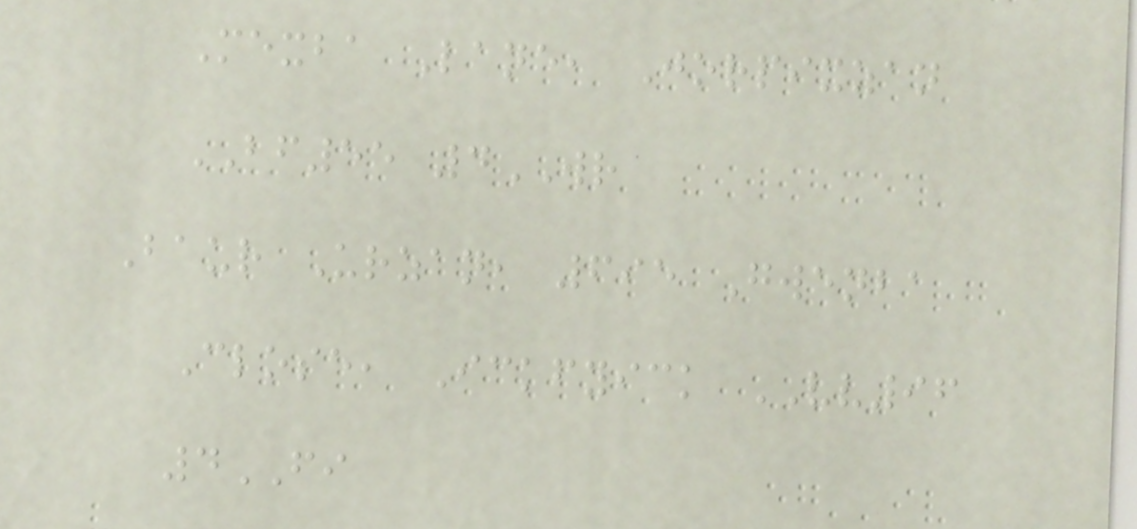Mexba Lane, Jorpixzan
BF55 4WR
Baur Urzan, 695 Gwenba
Close, Ickfyick VV96
4FI
